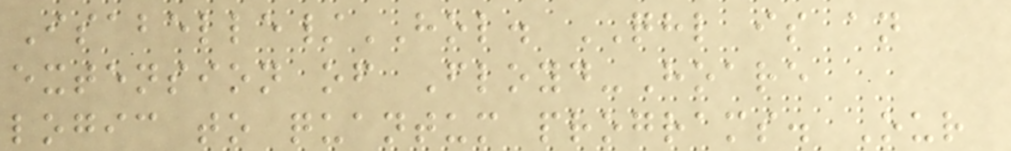Isabelle/HOL. QHL is an
extension of Floyd-Hoare
logic to quantum programs. Our
